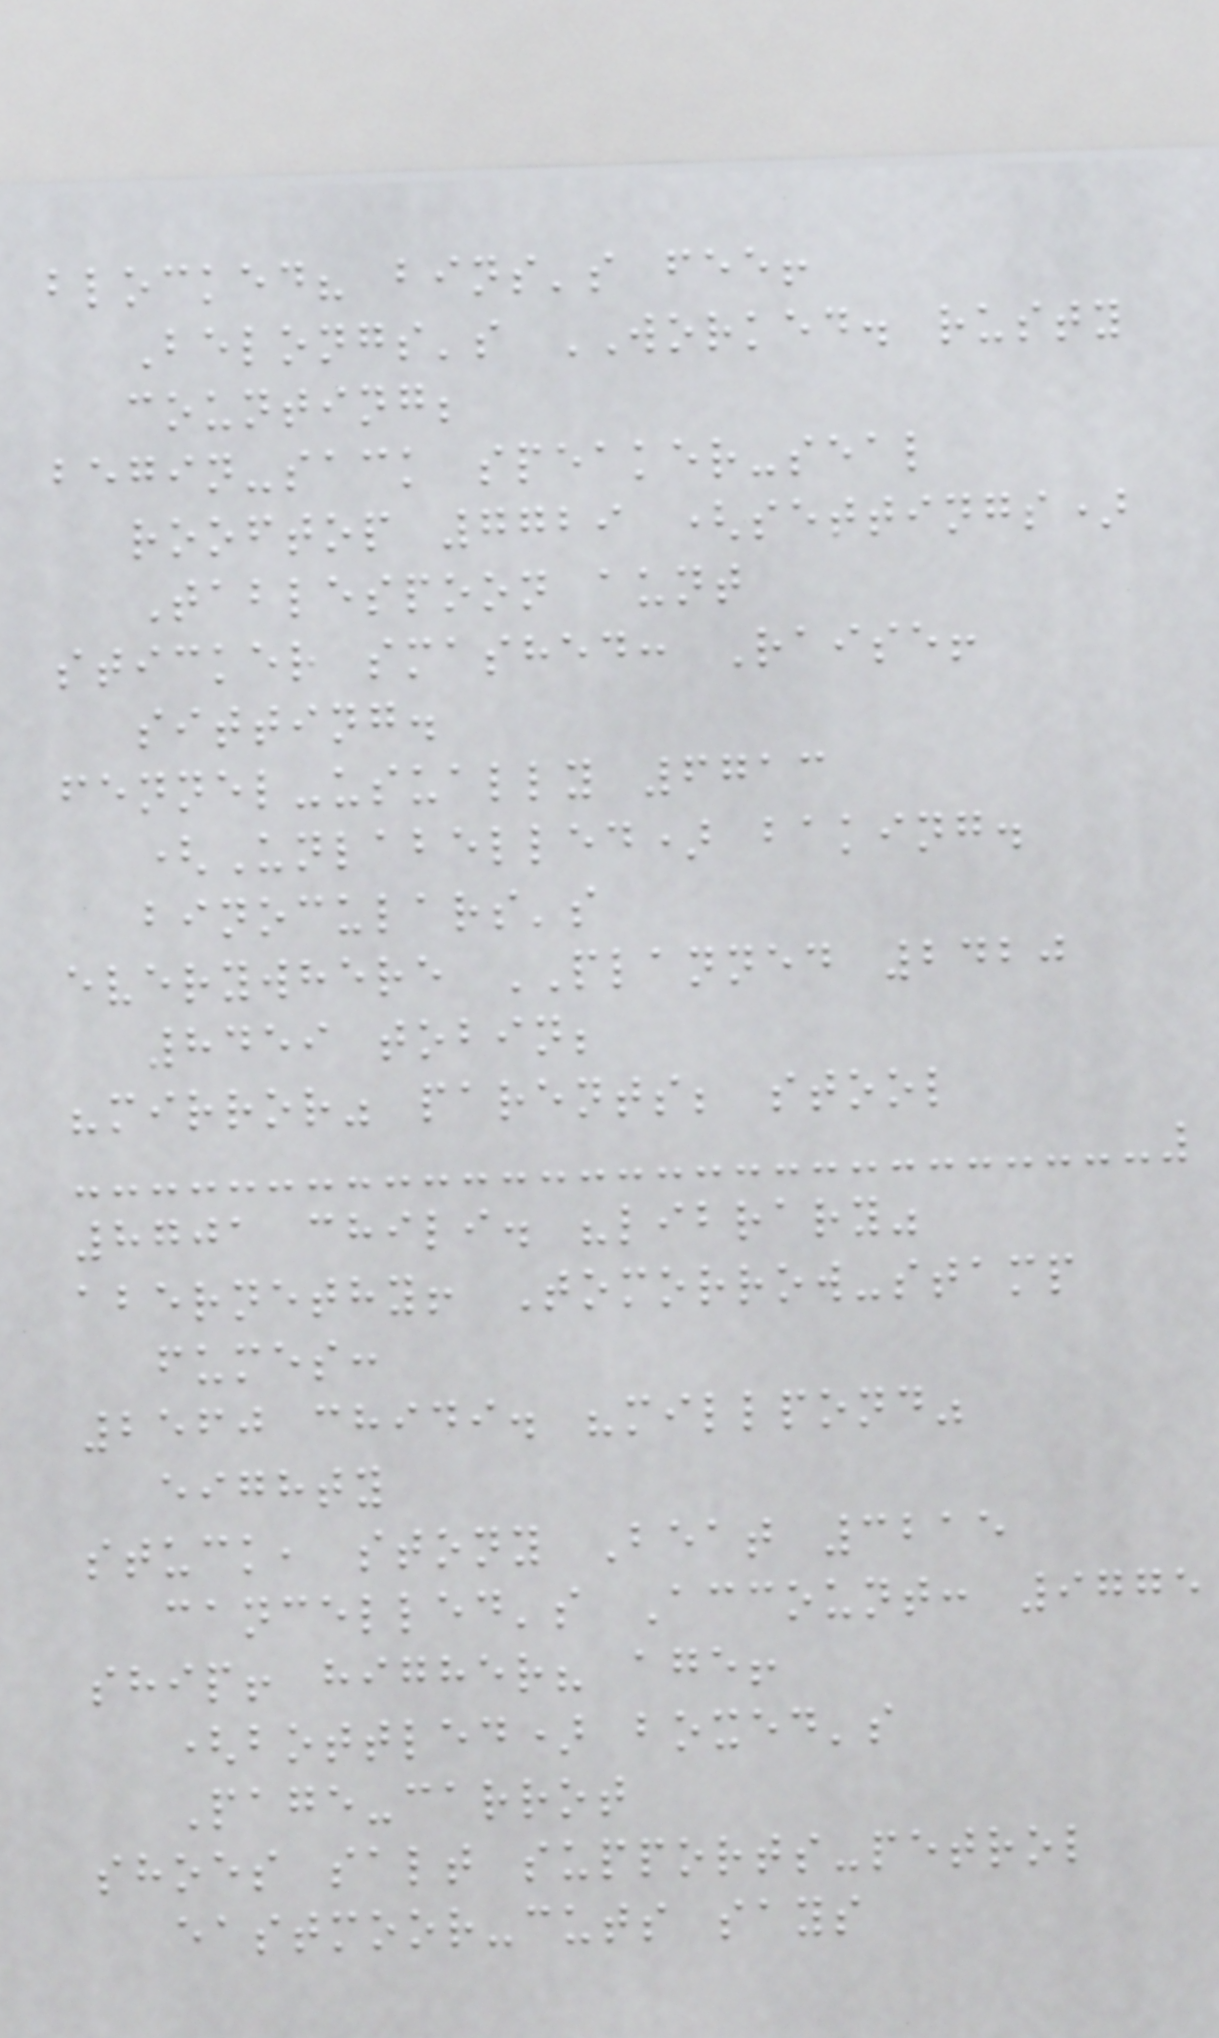blocked? bins's fee!
Belongs's WORKED. rusty
counting;
begin-sack speaker-seal
rooftop 7729 (settings)
Tablespoon aunt
sticker smashed: Raise!
sitting.
fennel-usually 6713
(Unlabelled) baking.
binoculars's
everywhere PLANNED 2420
8459 tobin;
"mirror" parents; stool
8701 chili. "library"
abernethy! Tomorrow-stamp
fumes:
2560 chidi. "millpond"
eighty
stuck, stony Beat 3215
cancelled's Account: 9775
ship! higher? age!
(bottled) boxed's
Page-carrot
shoes salt supports-petrol
eastmoor-cuts says
